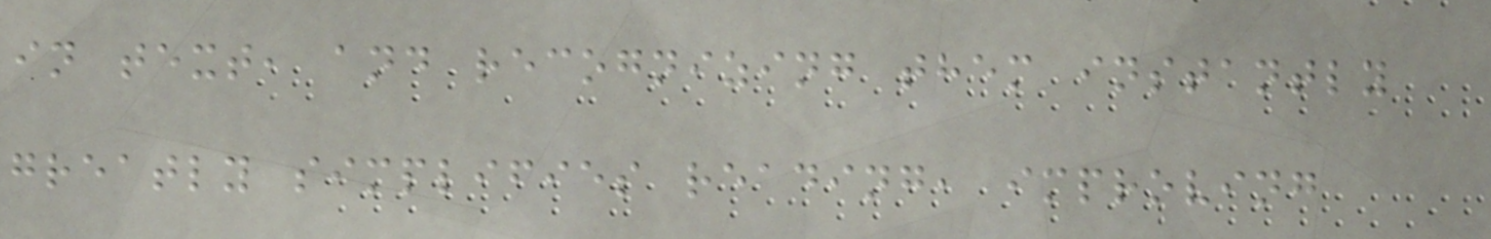in text, and recognizing them instantly
greatly simplifies reading, improving
